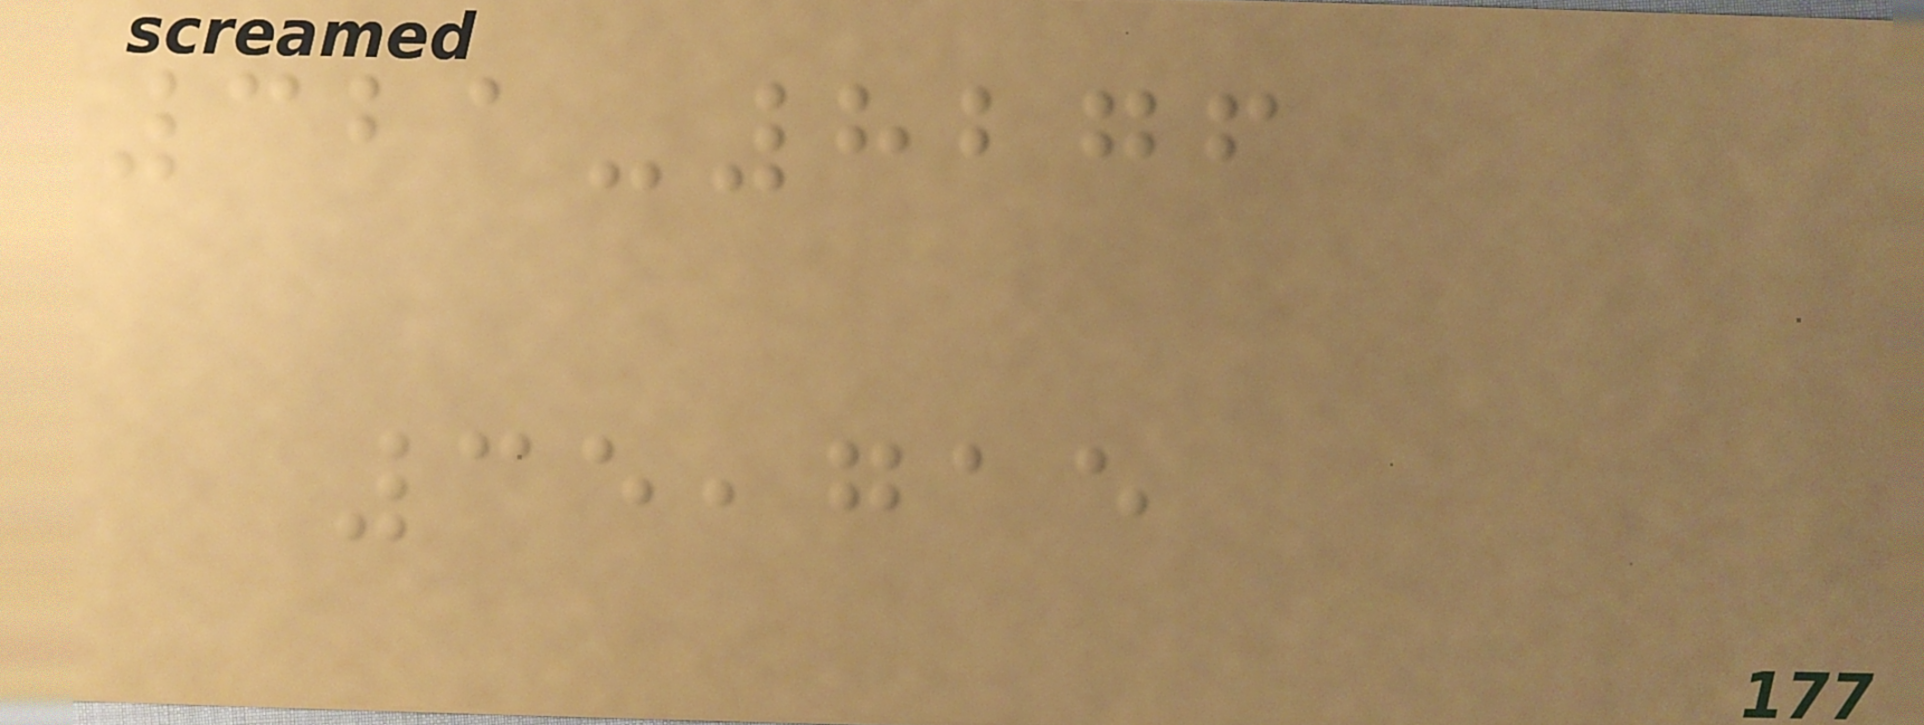321-8276
35,715
